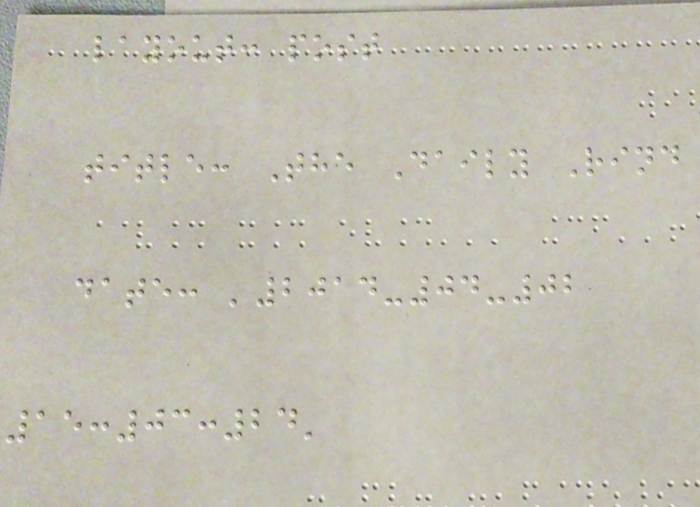layout: post
title: The Daily Rind
date: '2014-04-02
15:03:24'
